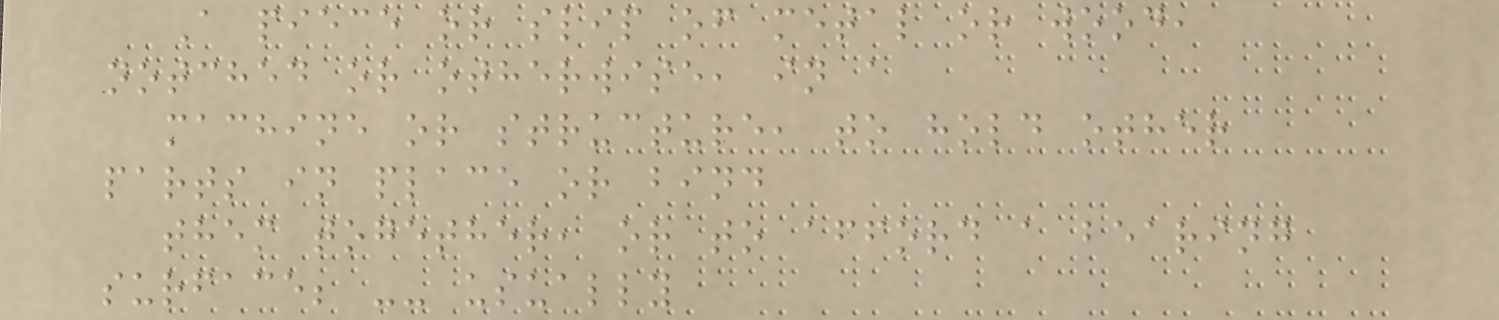A piece or slip of metal or wood,
notched or otherwise, in a
machine or structure, to hold other
parts in place or bind
them together, or to afford a bearing
surface; -- usually
